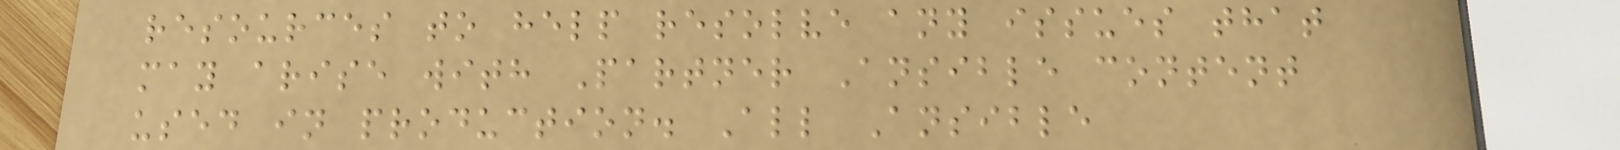resources to help resolve any issues that
may arise with Partner Ansible content
used in production. All Ansible
